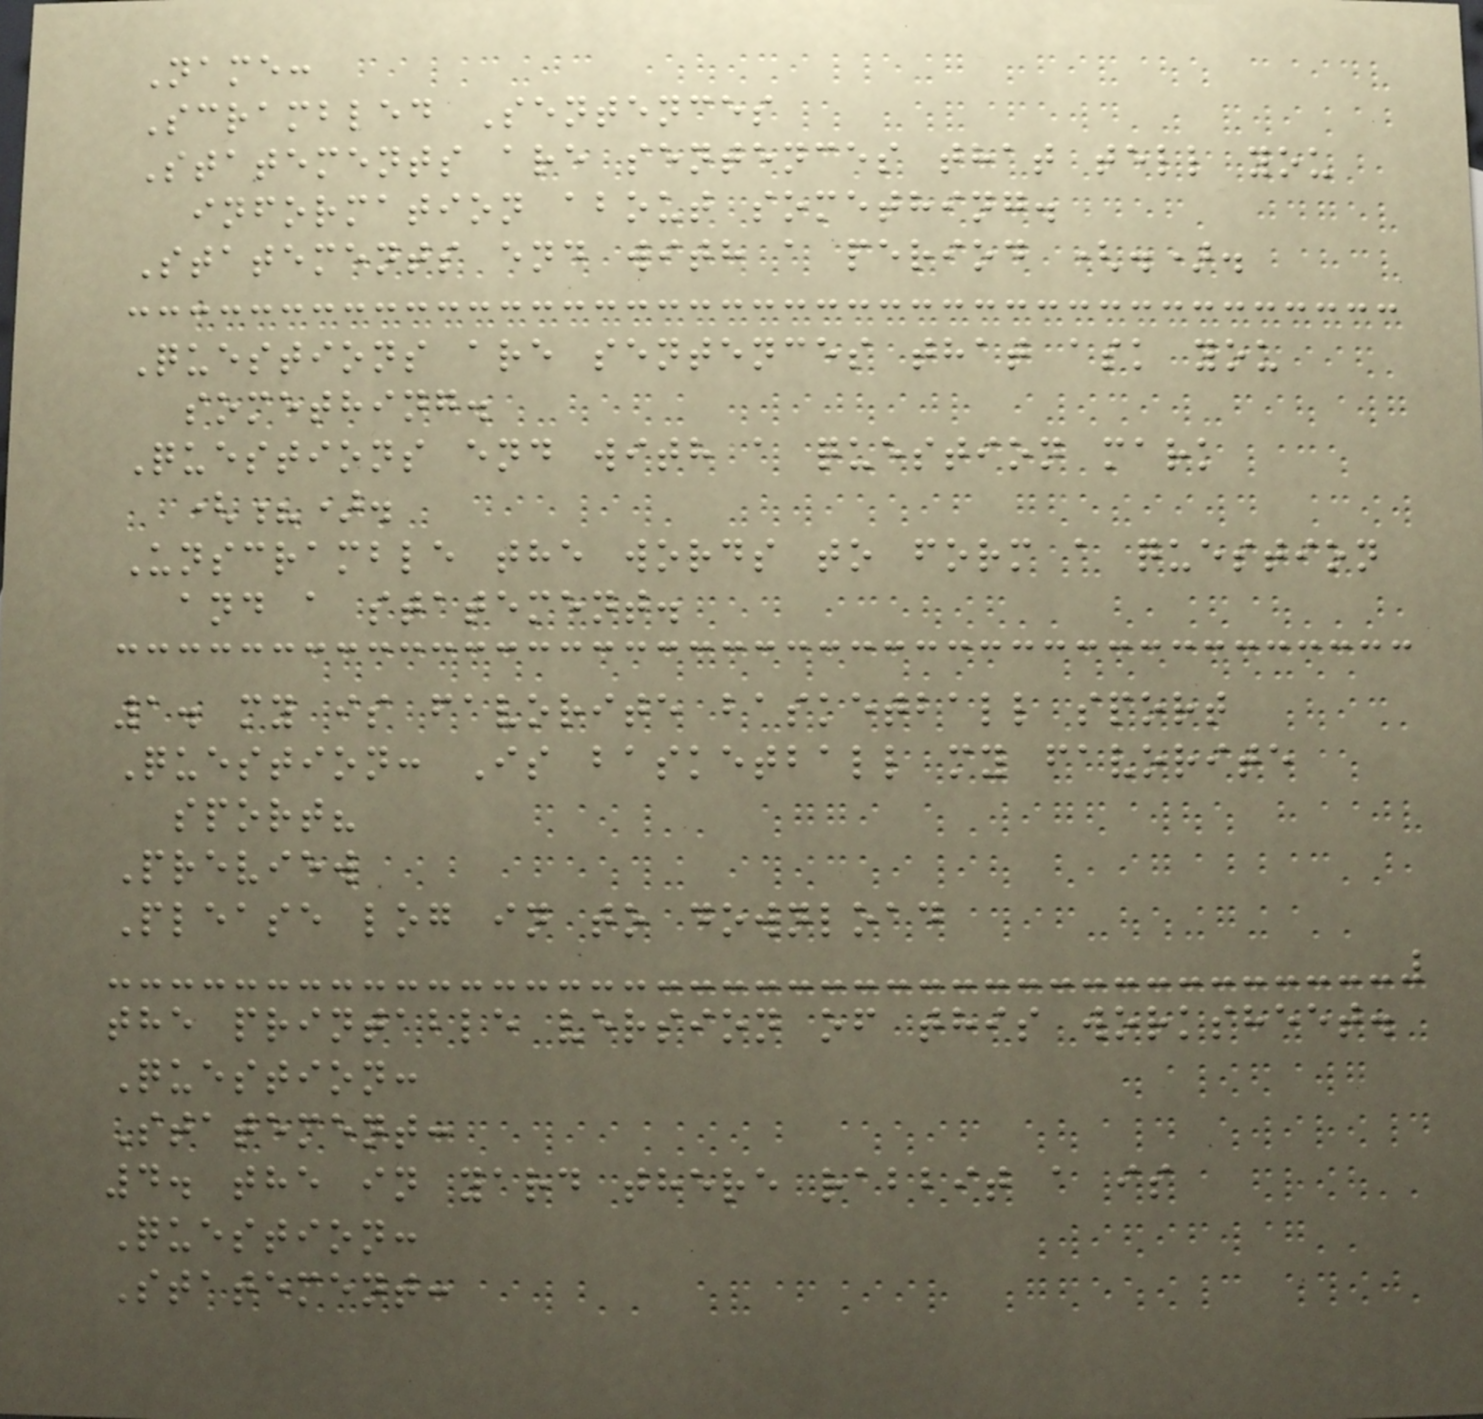Name:
Scrambled Sentences
Statements are sentences that tell you
information about something.
Statements end with a period (.).
Questions are sentences that ask you
something.
Questions end with a question mark
(?).
Unscramble the words to form a question
and a statement.
1. my is favorite basketball sport
Question: Is basketball my favorite
sport?
Preview
Please log in to download
the printable version of this worksheet.
Question:
Statement:
4. the in yard there rabbit a is
Question:
Statement:
